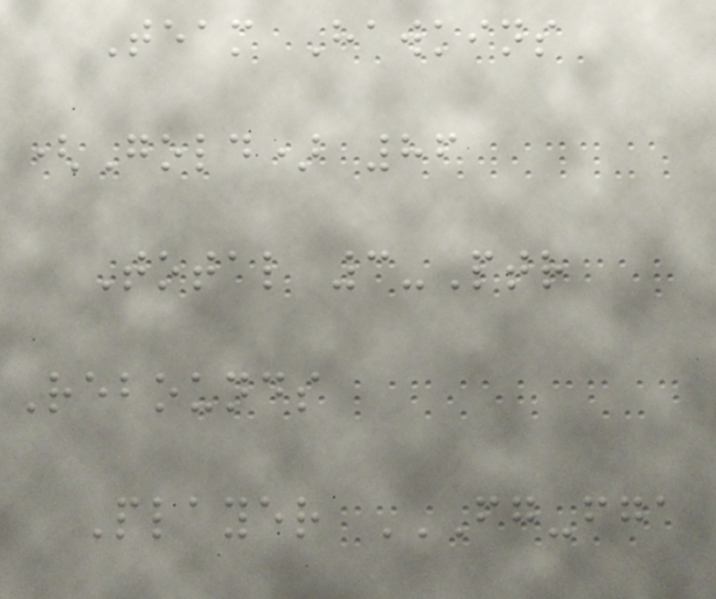Team Hawkins
(Gold) 86
Total 3-Ptr
Rebounds
Player FG-FGA
